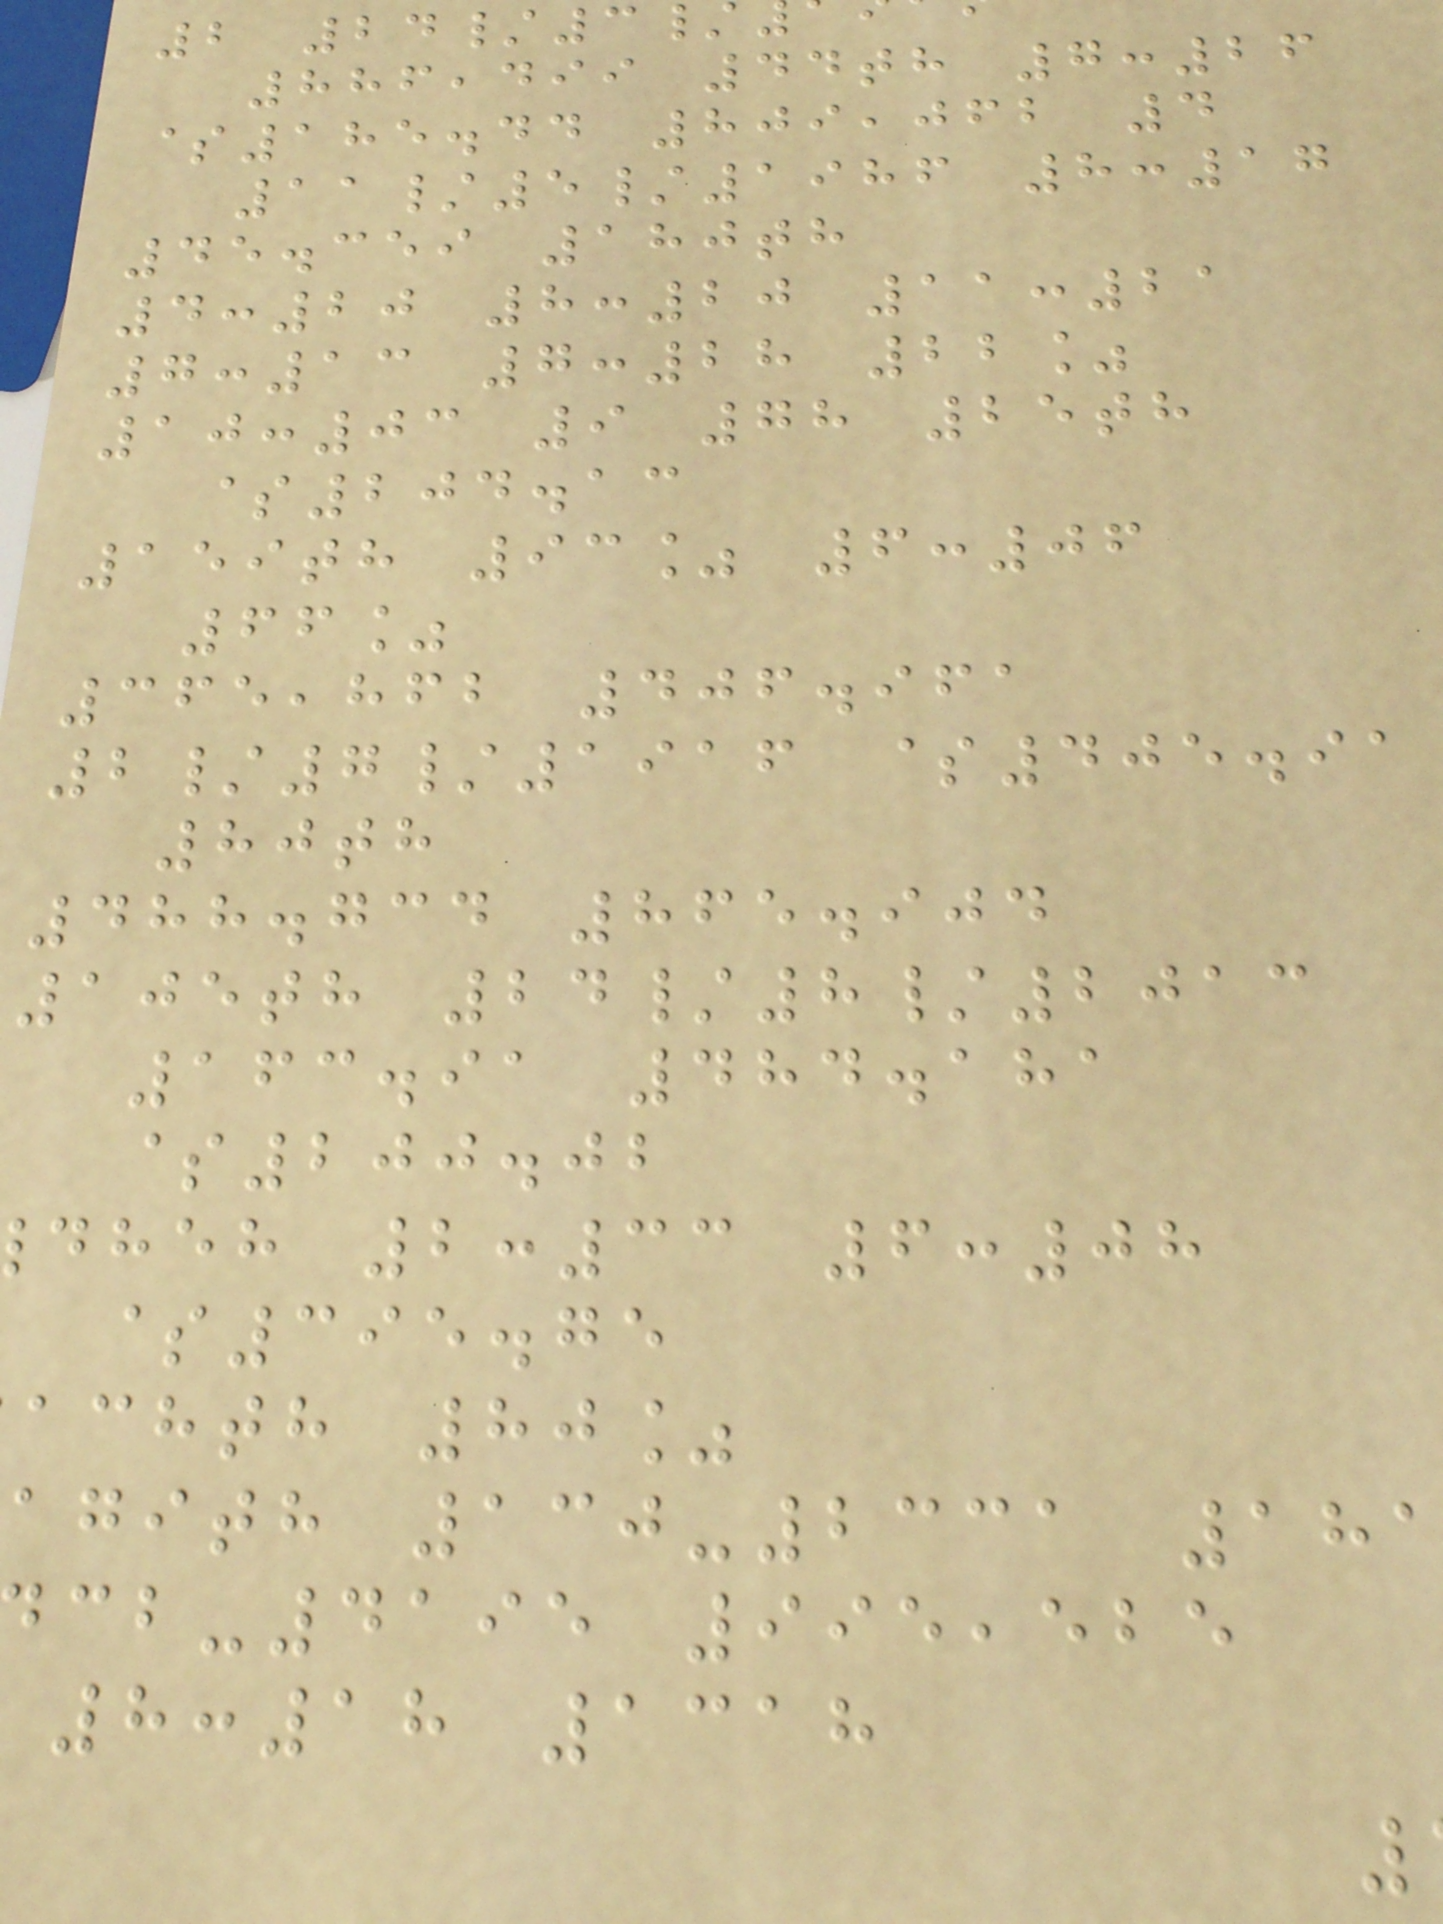2 24/3
886,499 44th 7:26
$185.44 809,062 4
11/5/1986 8:17
45.359 180th
4:20 8:20 11:21
7:13 7:28 22%
10:03 9 78 25th
$204.13
159th 93% 6:06
66%
365,862 406.961
2/7/1916 $405.91
80th
488.734 865.904
105th 24/8/2013
163.91 484.181
$200.02
dheh 2:33 6:08
$395.75
achth 80%
agith 130-2331 18
-4195 995,525
8:18 1318
